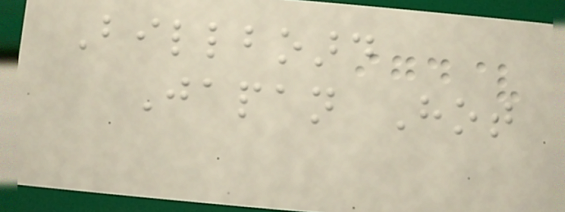Billboard
Japan Hot
